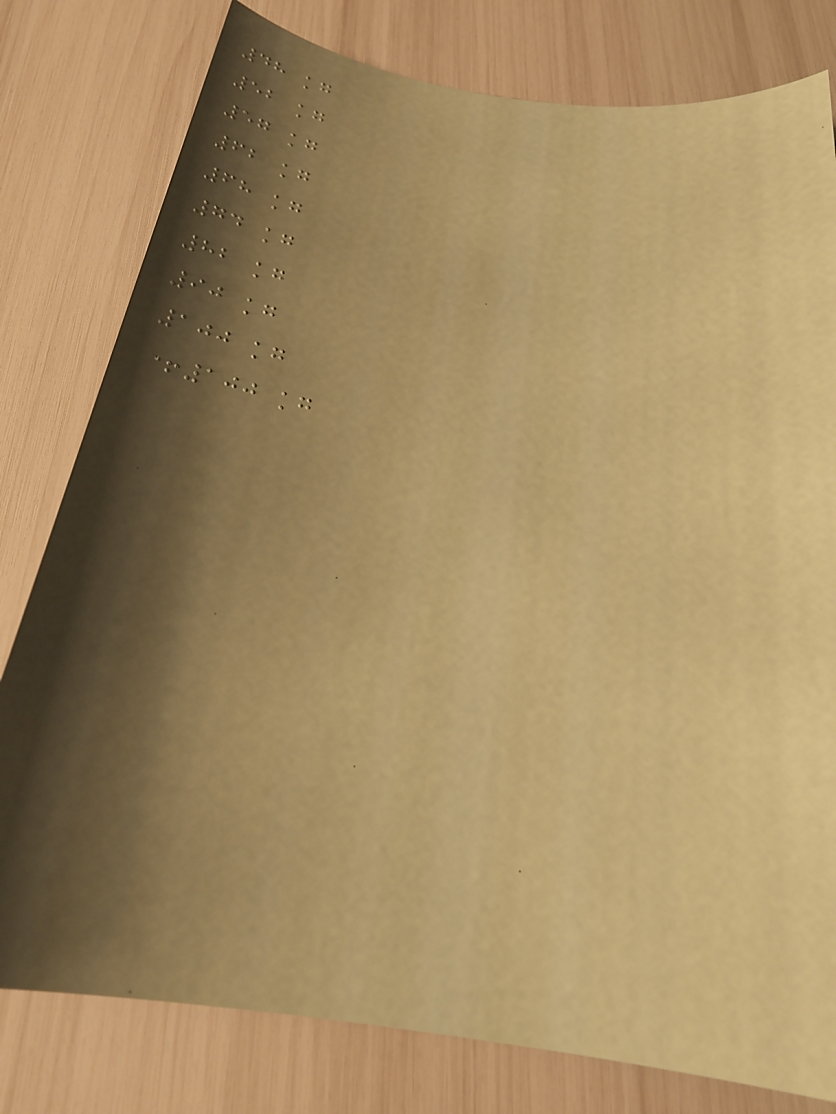48 kg
52 kg
57 kg
62 kg
68 kg
74 kg
82 kg
90 kg
100 kg
+100 kg
